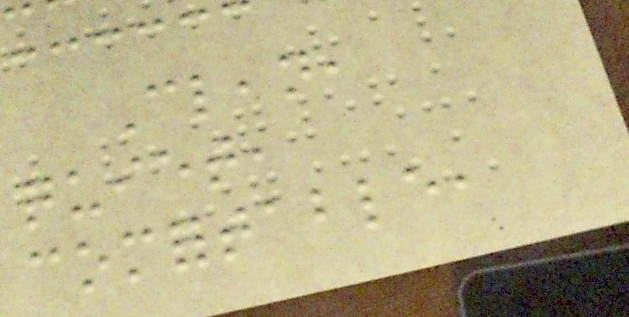Clean,
quiet,
comfortable,
